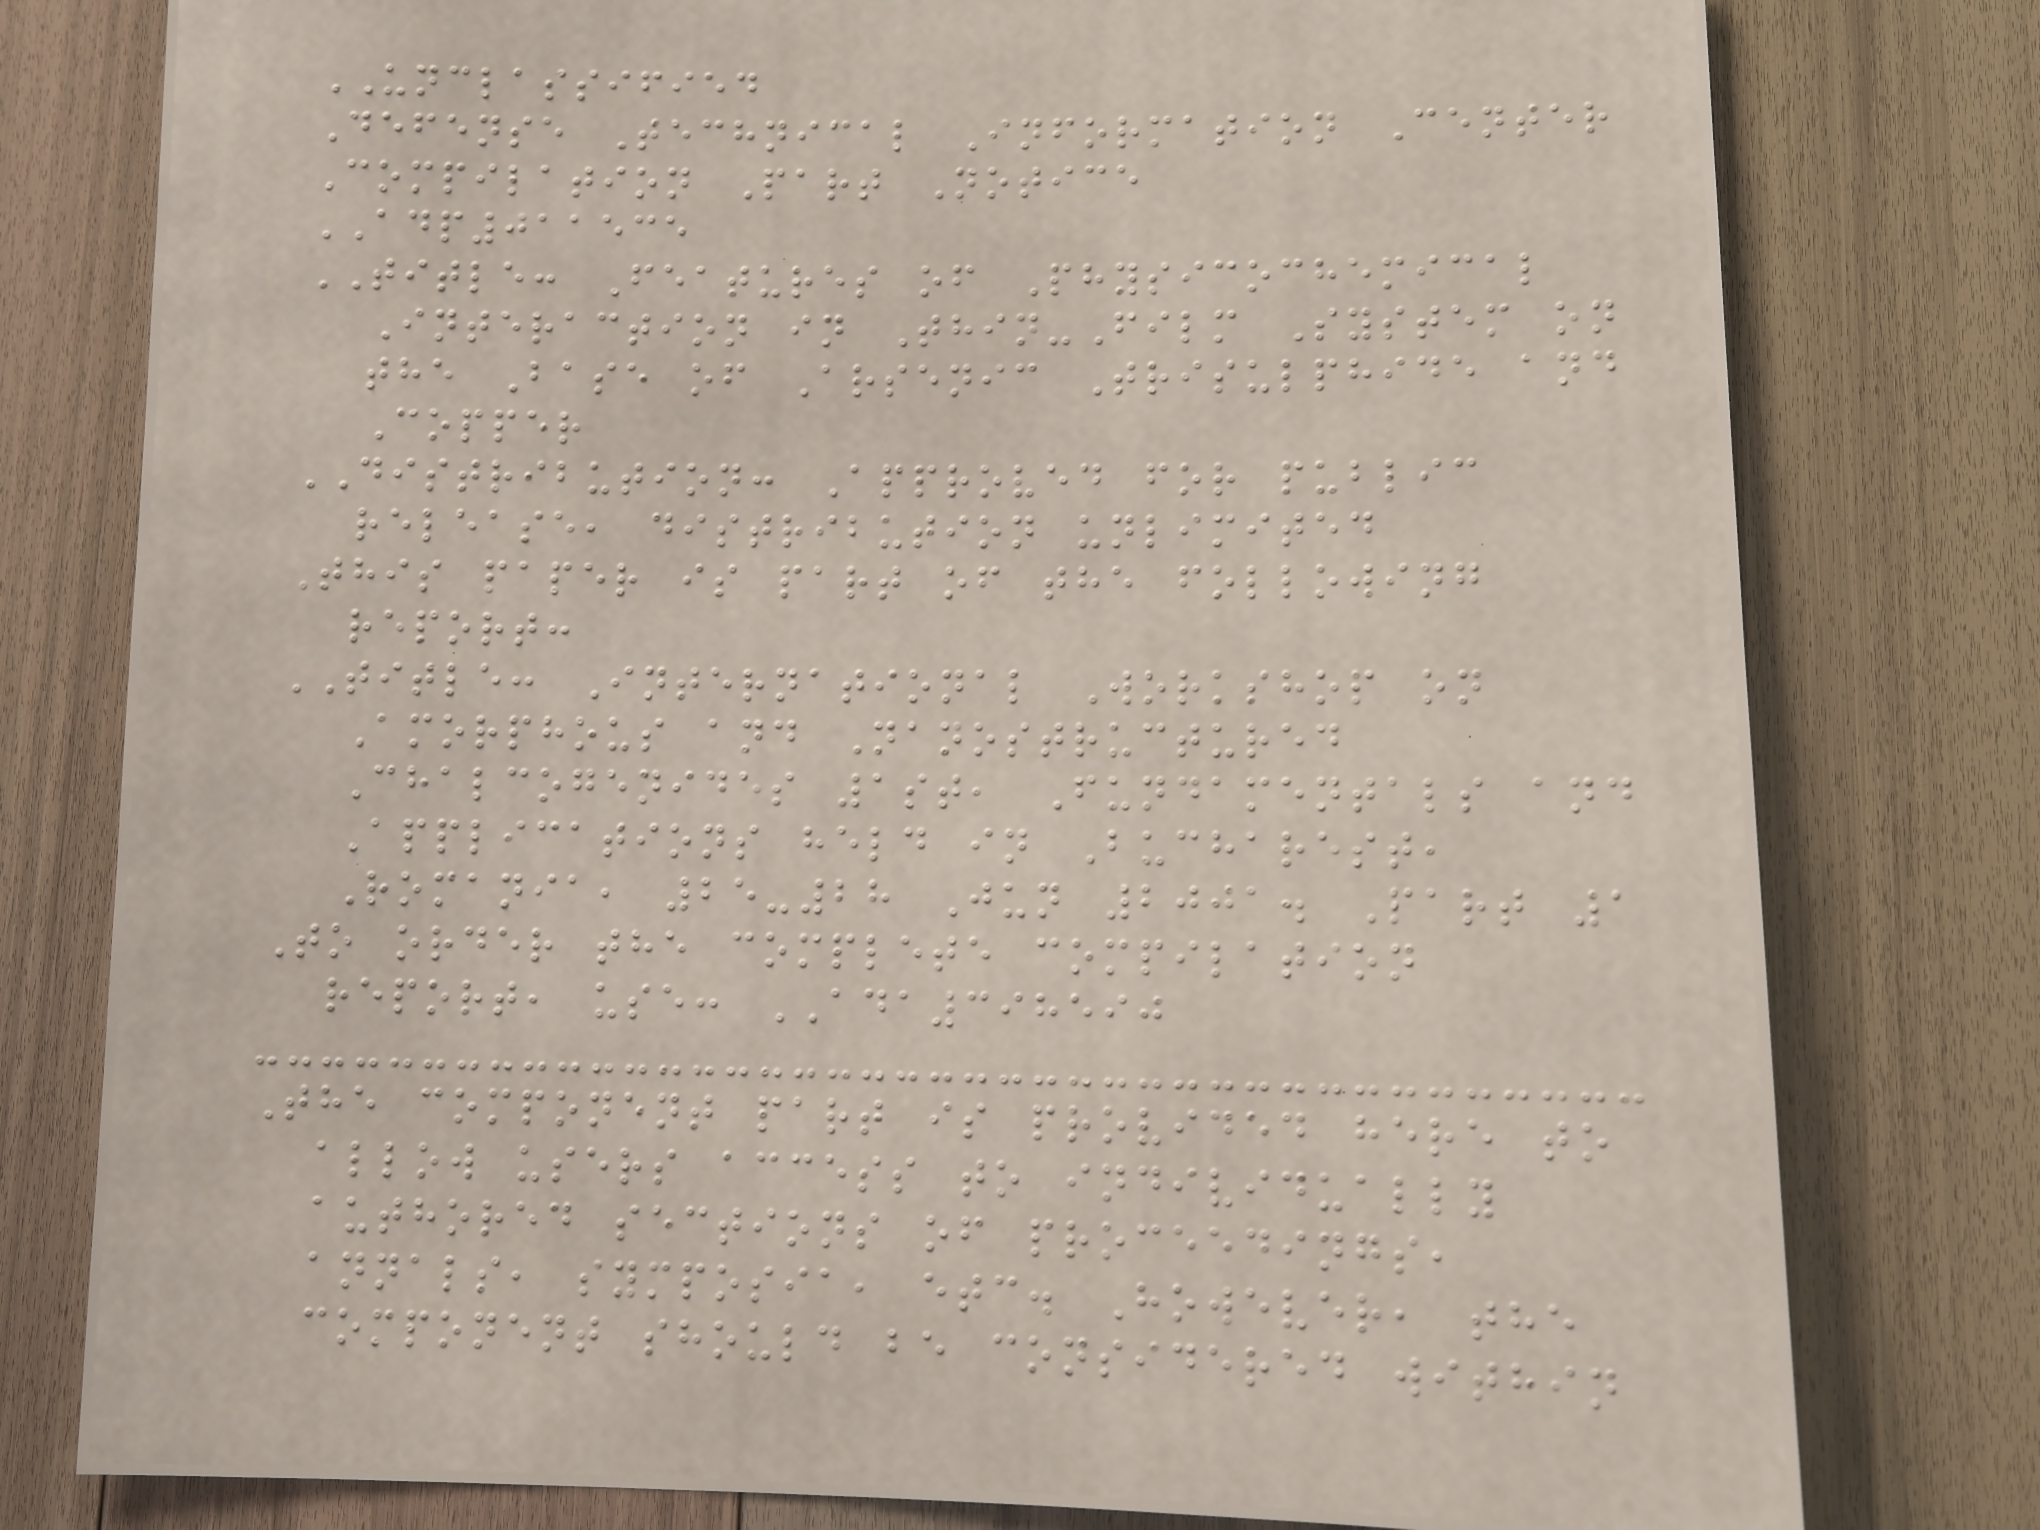UNCLASSIFIED
Defense Technical Information Center
Compilation Part Notice
ADP011535
TITLE: Features of Physicochemical
Interaction in Thin-Film System on
the Base of Arsenic Trisulphide and
Copper
DISTRIBUTION: Approved for public
release, distribution unlimited
This paper is part of the following
report:
TITLE: International Workshop on
Amorphous and Nanostructured
Chalcogenides 1st, Fundamentals and
Applications held in Bucharest,
Romania, 25-28 Jun 2001. Part 1
To order the complete compilation
report, use: ADA398590
The component part is provided here to
allow users access to individually
authored sections of proceedings,
annals, symposia, etc. However, the
component should be considered within
